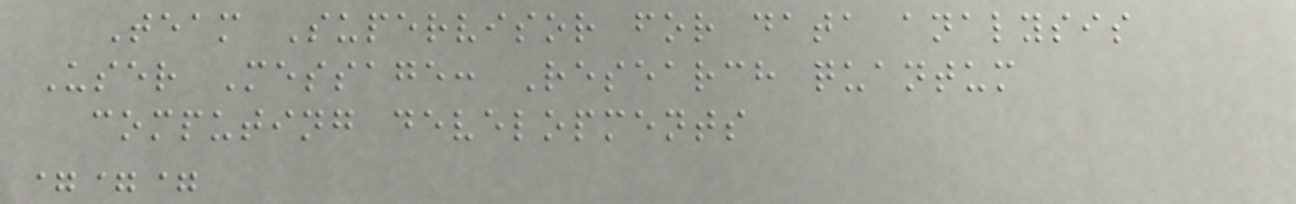Team Supervisor for data analysis
User Message: Research quantum
computing developments
===
